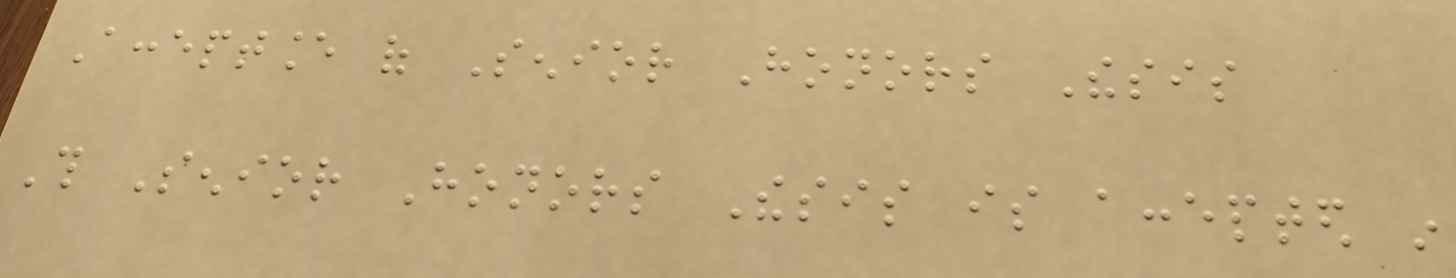Acceptance of Senior Honors Thesis
This Senior Honors Thesis is accepted in
